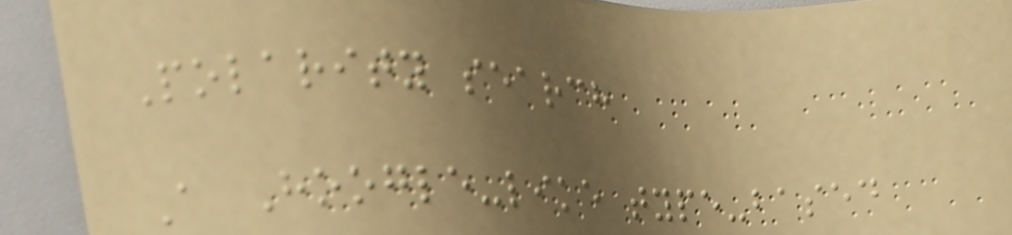Polarity search
A Hoogle-like type-based
